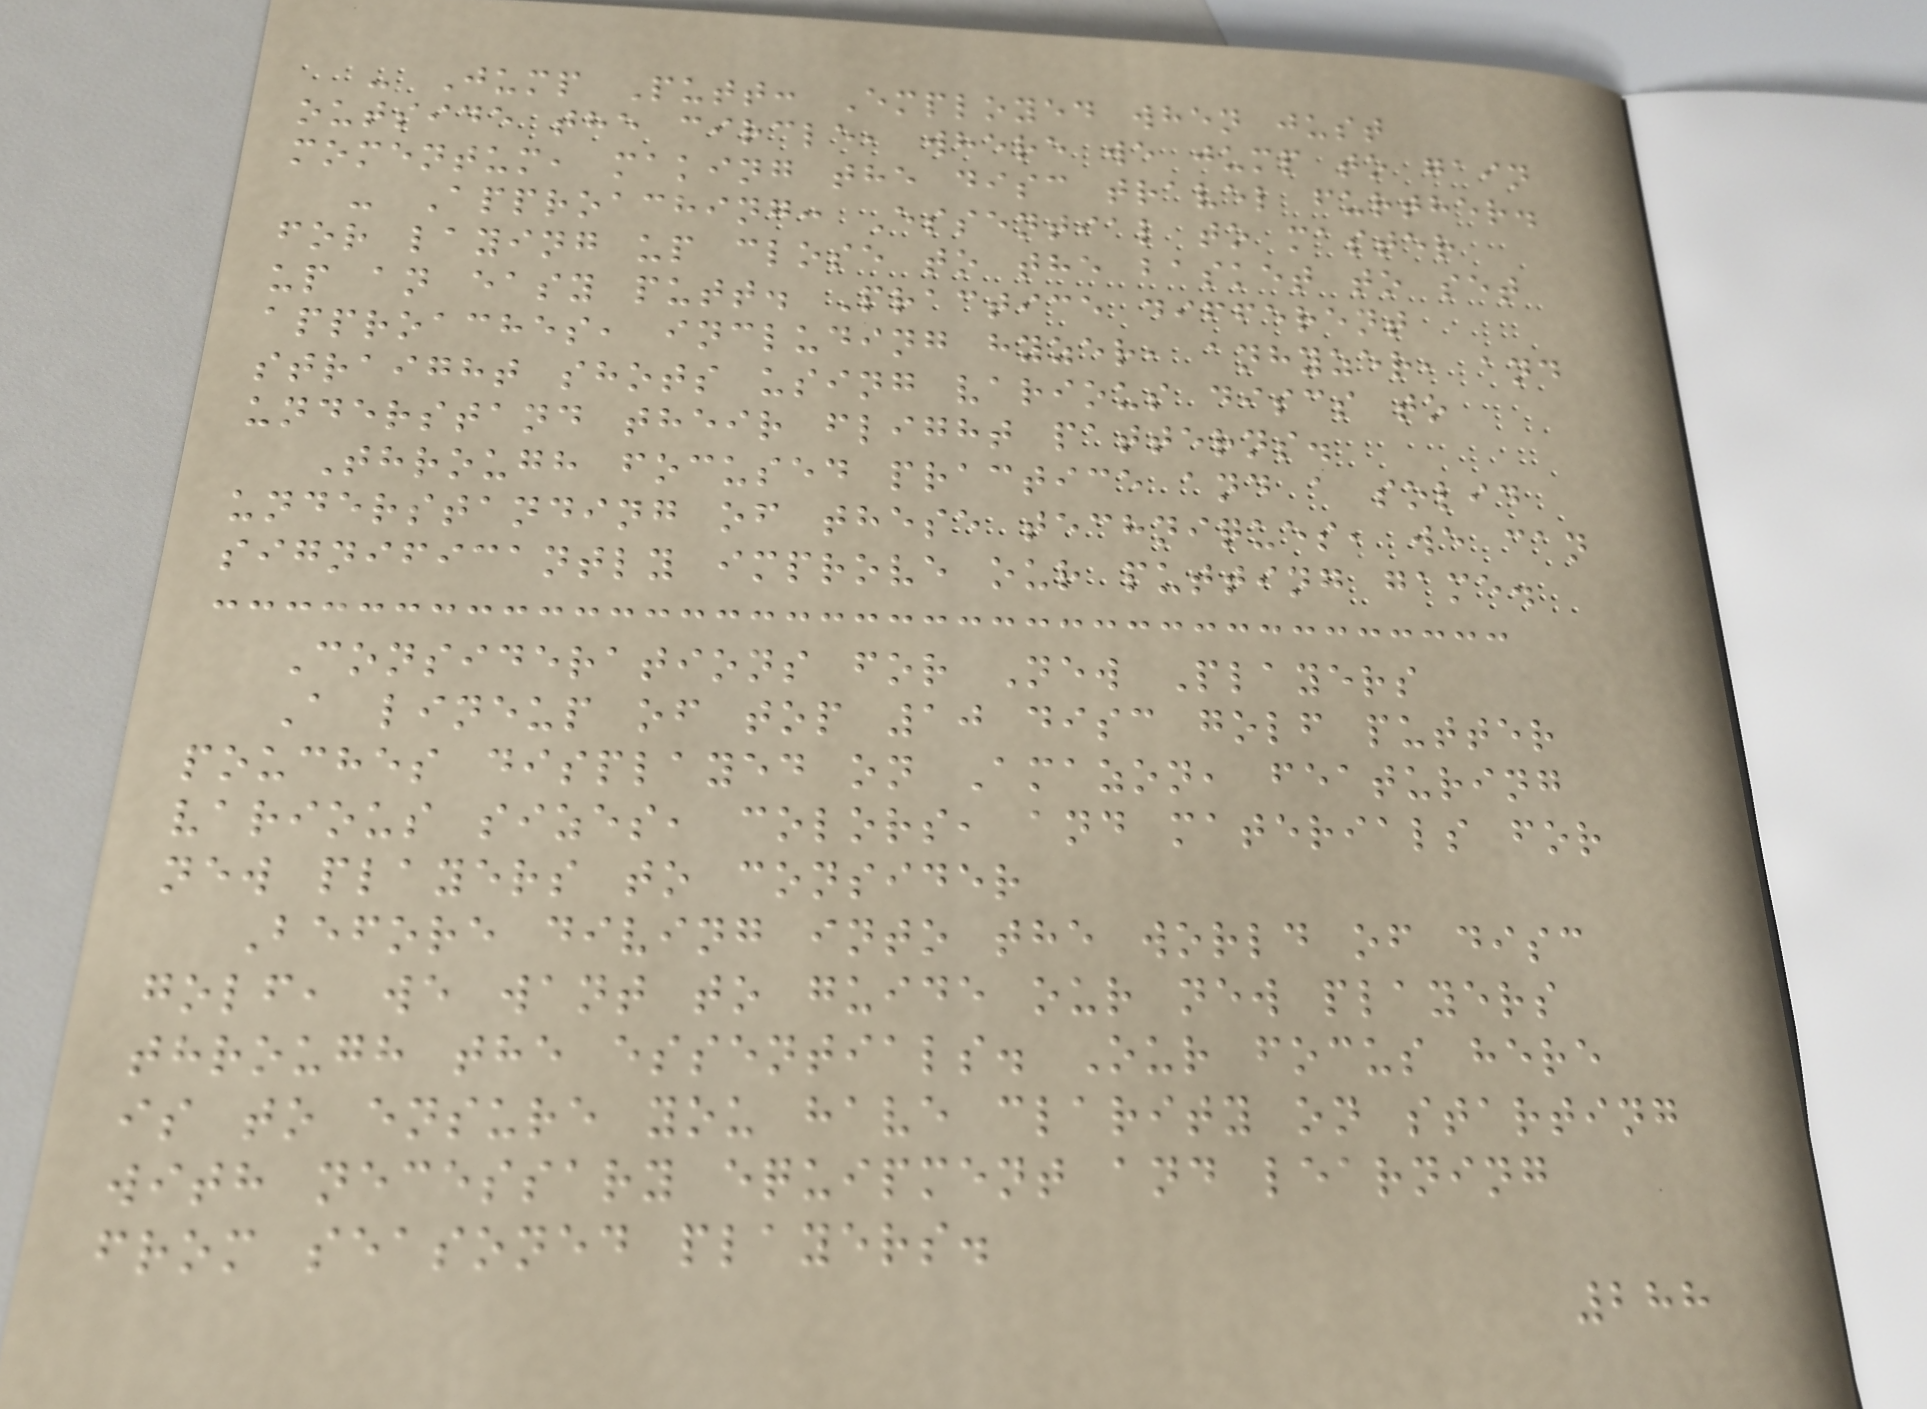- Jump Putt: Employed when just
outside the circle, where we jump to gain
momentum, making the disc travel further.
- Approaching: Essential to master
for laying up close to the basket to set
up an easy putt. Practice different
approaches, including hyzer, anhyzer, and
straight shots using various discs to
understand their flight patterns.
Through focused practice and a solid
understanding of these techniques, we can
significantly improve our putting game.
Considerations for New Players
A lineup of top 10 disc golf putter
pouches displayed on Amazon, featuring
various sizes, colors, and materials for
new players to consider
Before diving into the world of disc
golf, we want to guide our new players
through the essentials. Our focus here
is to ensure you have clarity on starting
with necessary equipment and learning
from seasoned players.
288
